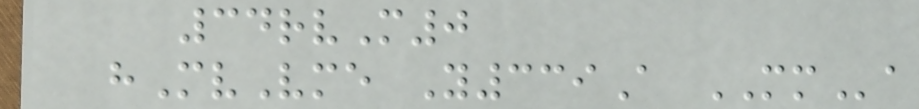34rvM0
hMvVme Y339A MMa
